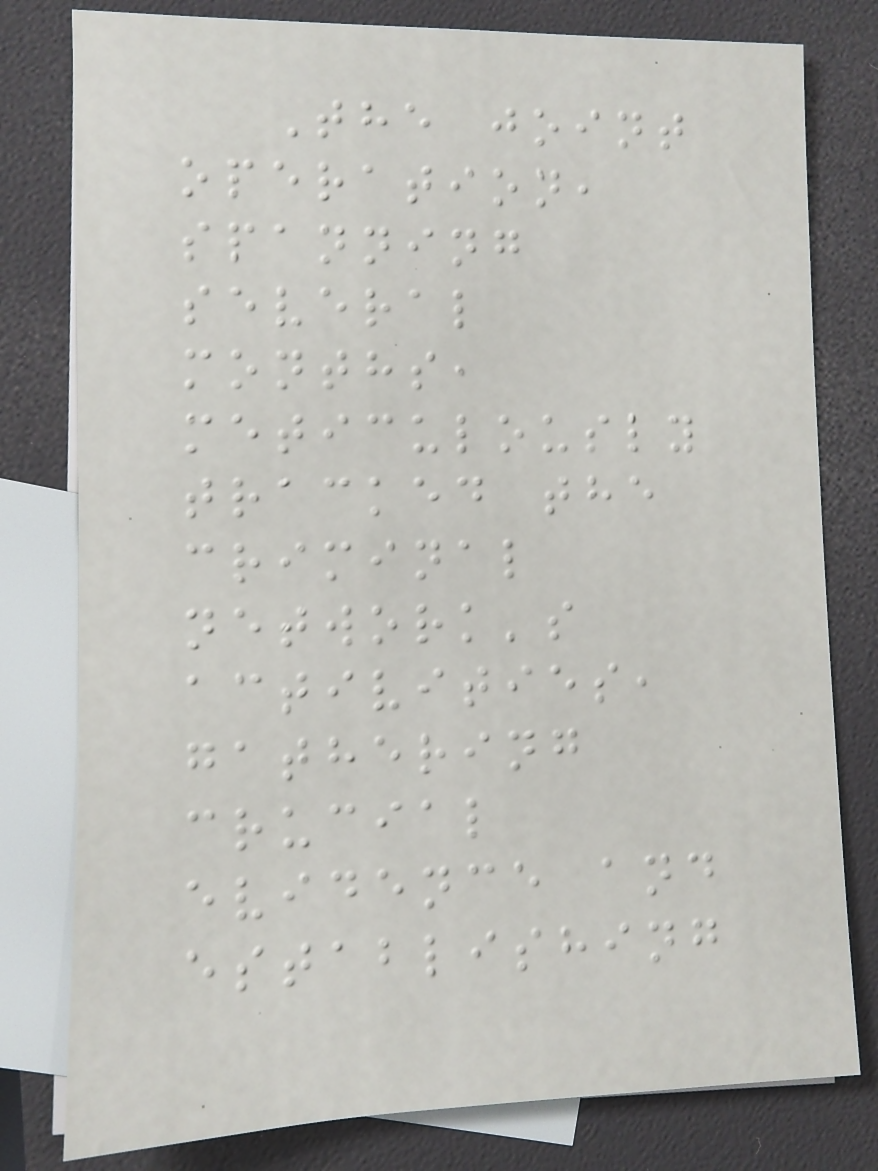The joint
operation,
spanning
several
months,
meticulously
tracked the
criminal
network's
activities,
gathering
crucial
evidence and
establishing
